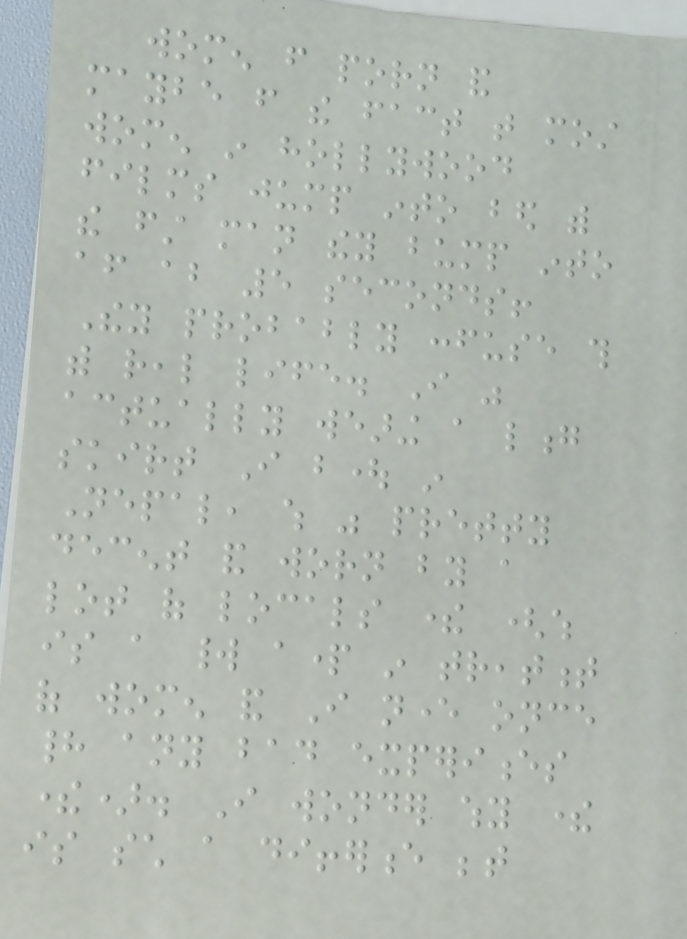women from porn and
maybe from the fact that most
women in hollywood
films jump into bed with
the first man they bump into
after about 5 seconds!
They probably confuse this
with real life. I was
actually wearing a long
skirt I bought in
Nepal, which was pretty
decent and worn by a
lot of locals there (which
is a world apart in treatment
of women and I never once
had any bad experiences
there). I wonder why there
is such a difference between
